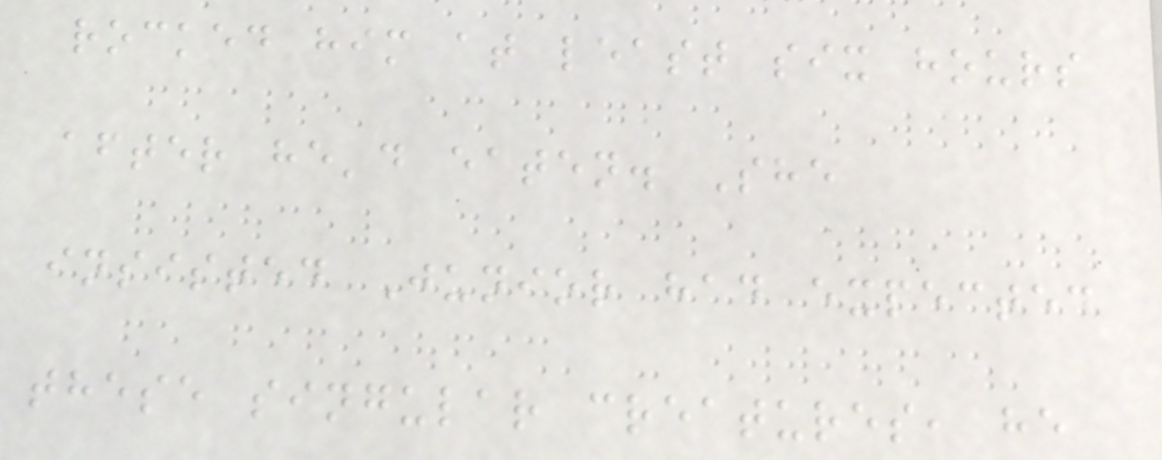rocked him at least six hours
after he'd eaten. She
insisted Junior had expected
these singular creatures, he
